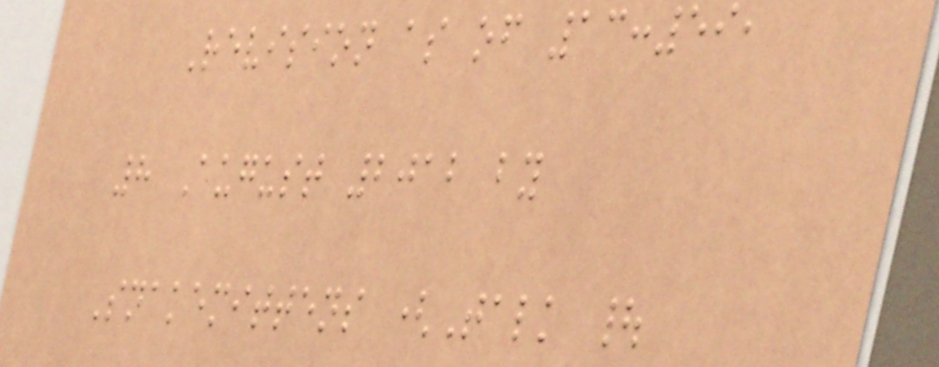Revision as of 13:59,
8 August 2012 by
Snakemittens (Talk |
